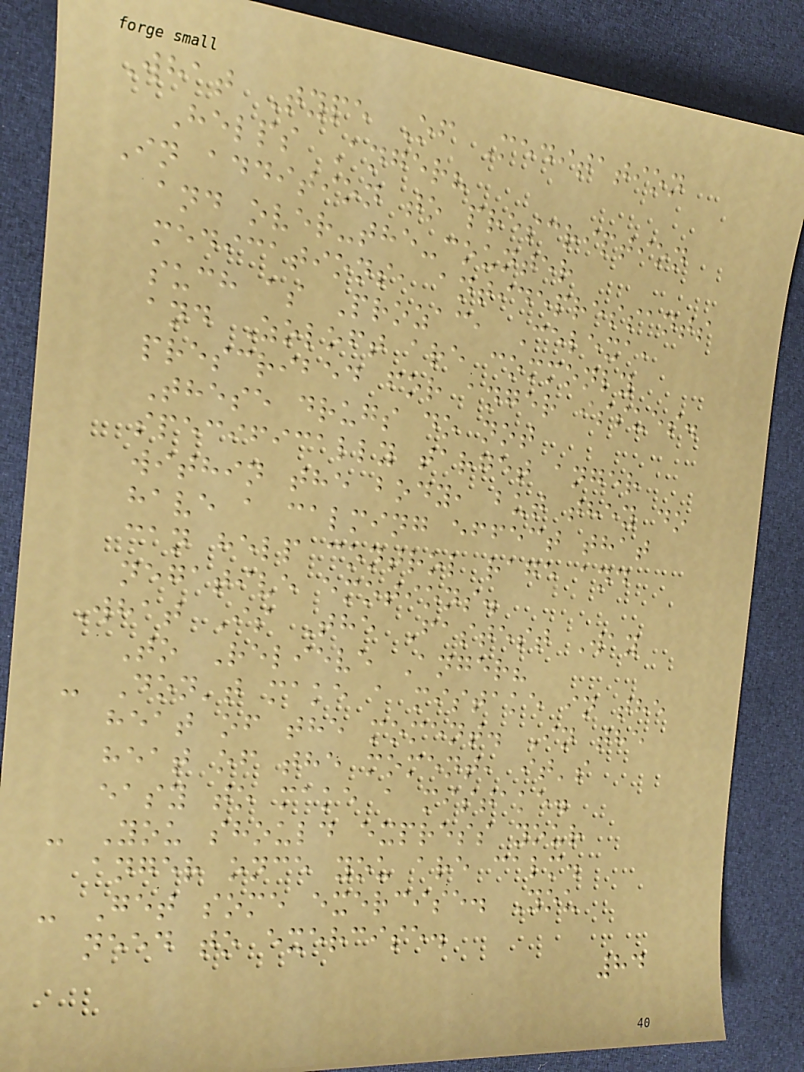What Type Of Meditation
Helps Anger?
In addition to prescription
and over-the-counter
medications, antidepressants
such as Prozac, Celexa,
and Zoloft are commonly
prescribed for anger issues.
These drugs do not
specifically target anger
within the body, but they do
have a calming effect that
can help control rage and
negative emotions.
What Is The Fastest Way
To Relieve Anger?
- Don't make a mistake in the
heat of the moment. In the
heat of the moment, it's
easy to make a mistake.
- You should express your
anger once you are calm.
- Get some exercise. You
need to exercise.
84
